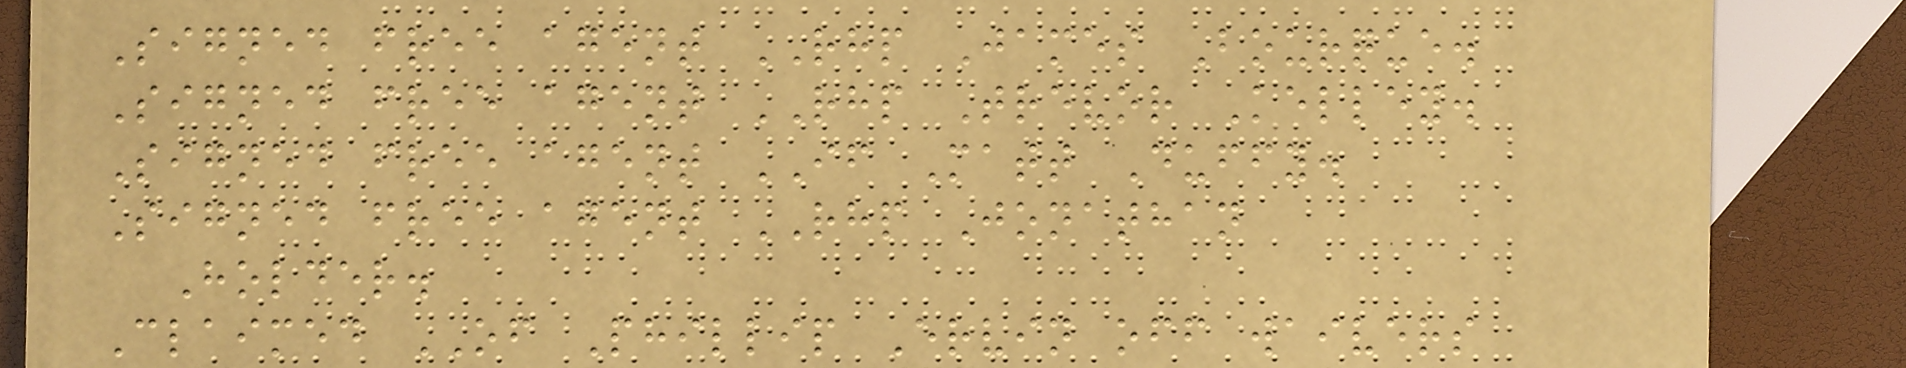Signed free agent RHP James Bourque.
Signed free agent RHP Trevor Kelley.
Signed free agent IF Matt Duffy.
Signed free agent RHP Jonathan
Holder.
Claimed OF Phillip Ervin off waivers
